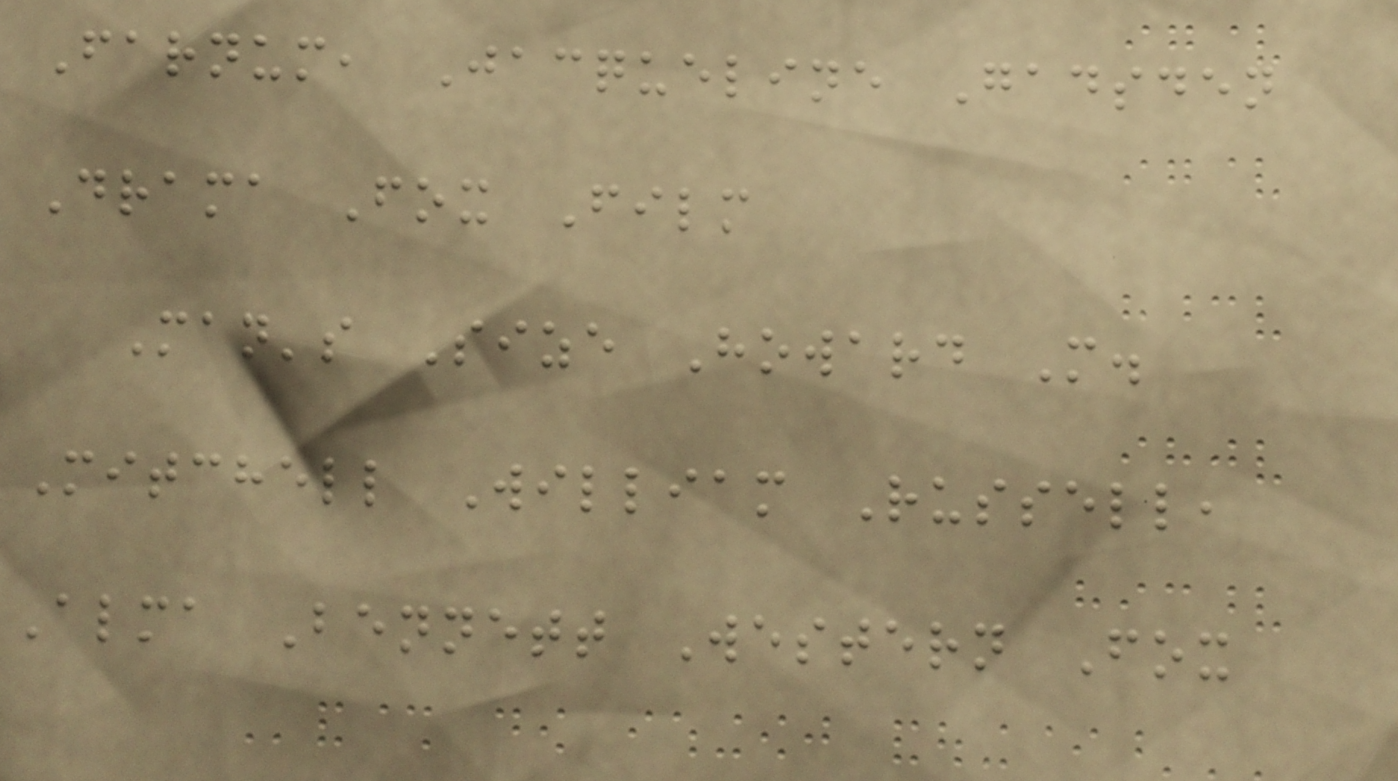Farnum, Jacqueline Gadsden
Drama Fox Film
Man's Size Howard M.
Mitchell William Russell,
Alma Bennett Western Fox
